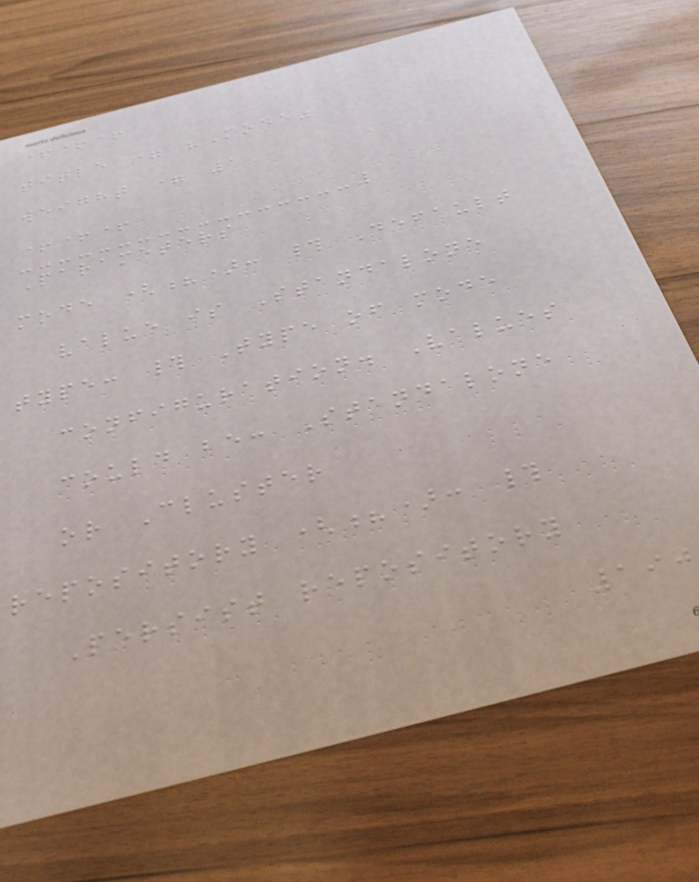+++
title = "Mode"
weight = 1
+++
Parameters
mode (?): # Default
value is Standalone
type: # Type of mode
configuration. Values
could be: Standalone
or Cluster
repository (?): #
Persist repository
190
